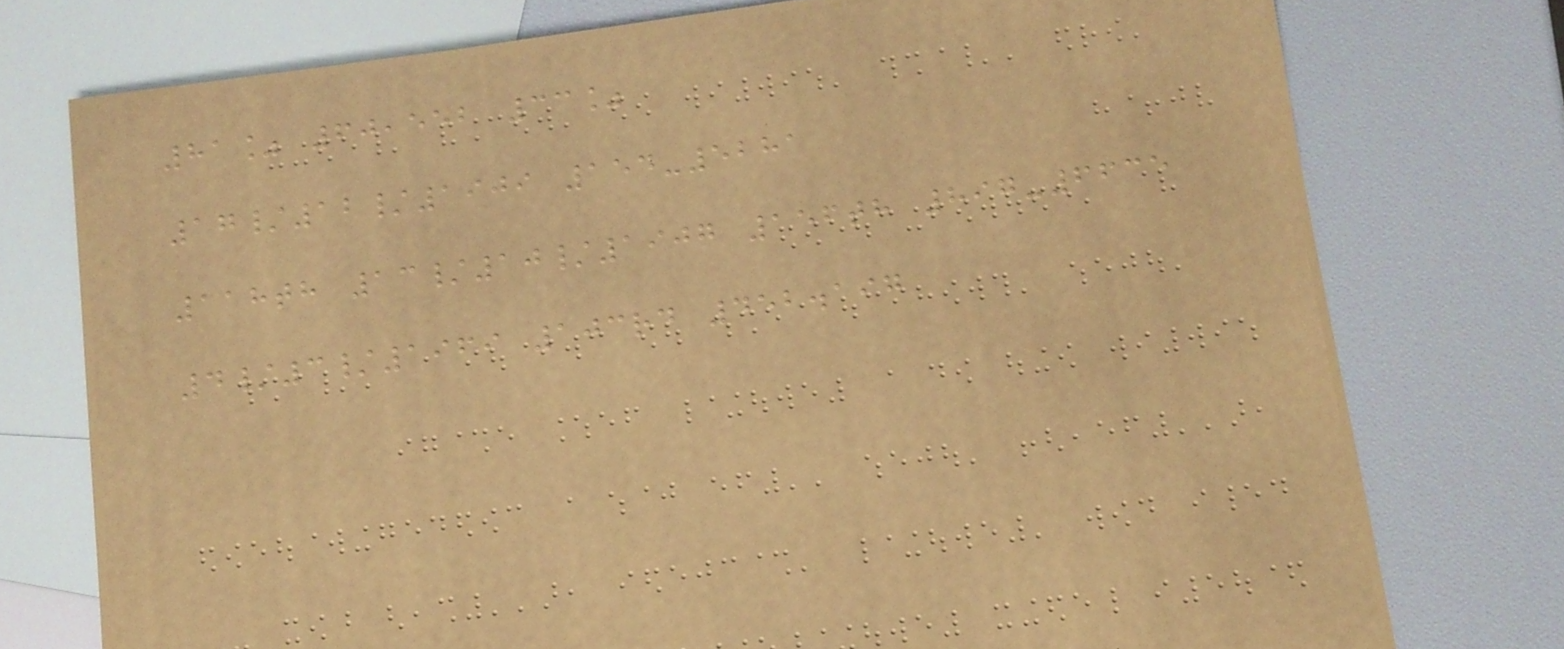81% 60,552 33%
17/12/1909 154-5281
118th 13/10/1907 156th 897-6635
4/3/1969 103rd 452.197
